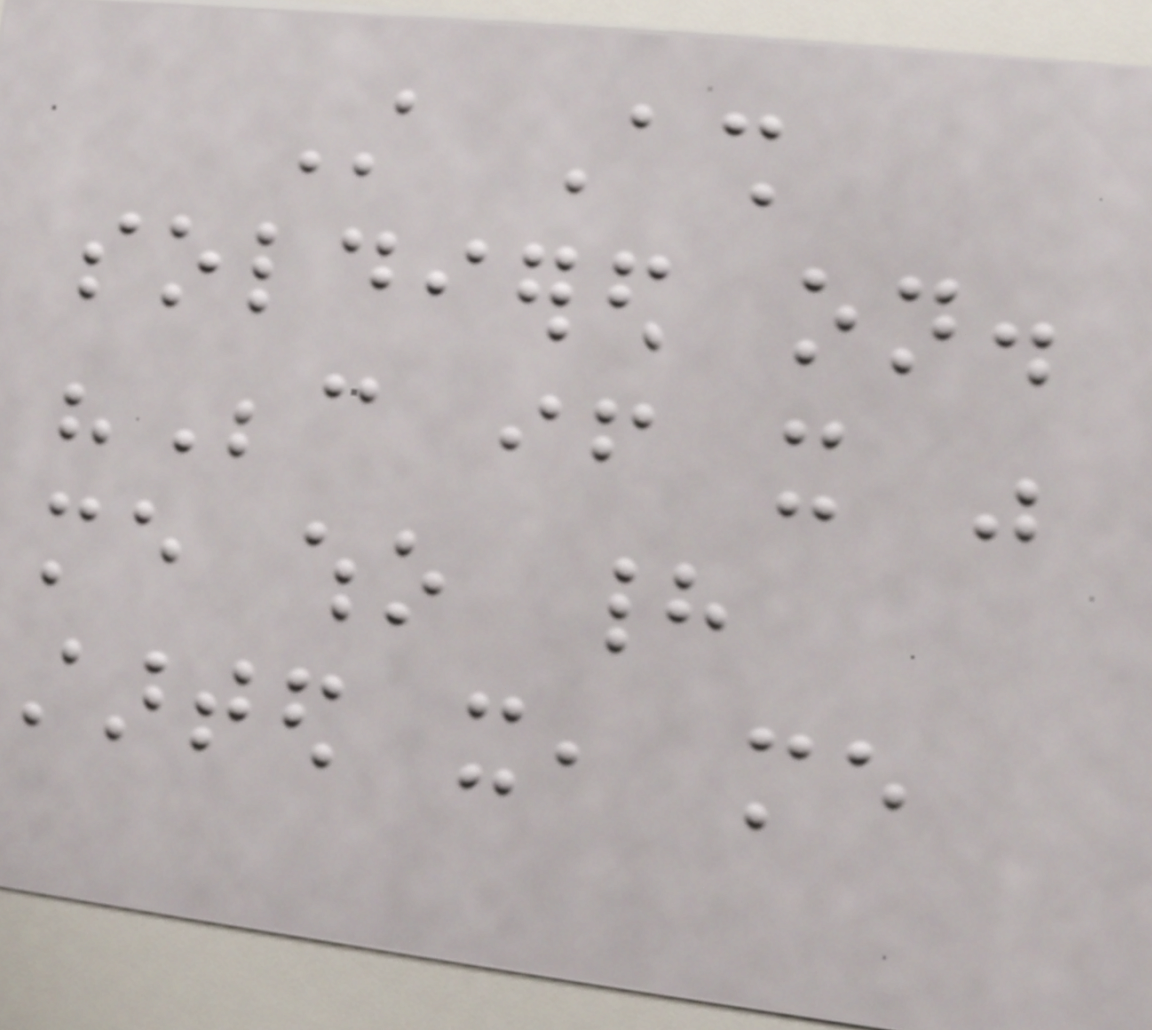Still Ash
soldiered on.
"Because if it was
me who had
started it, me
